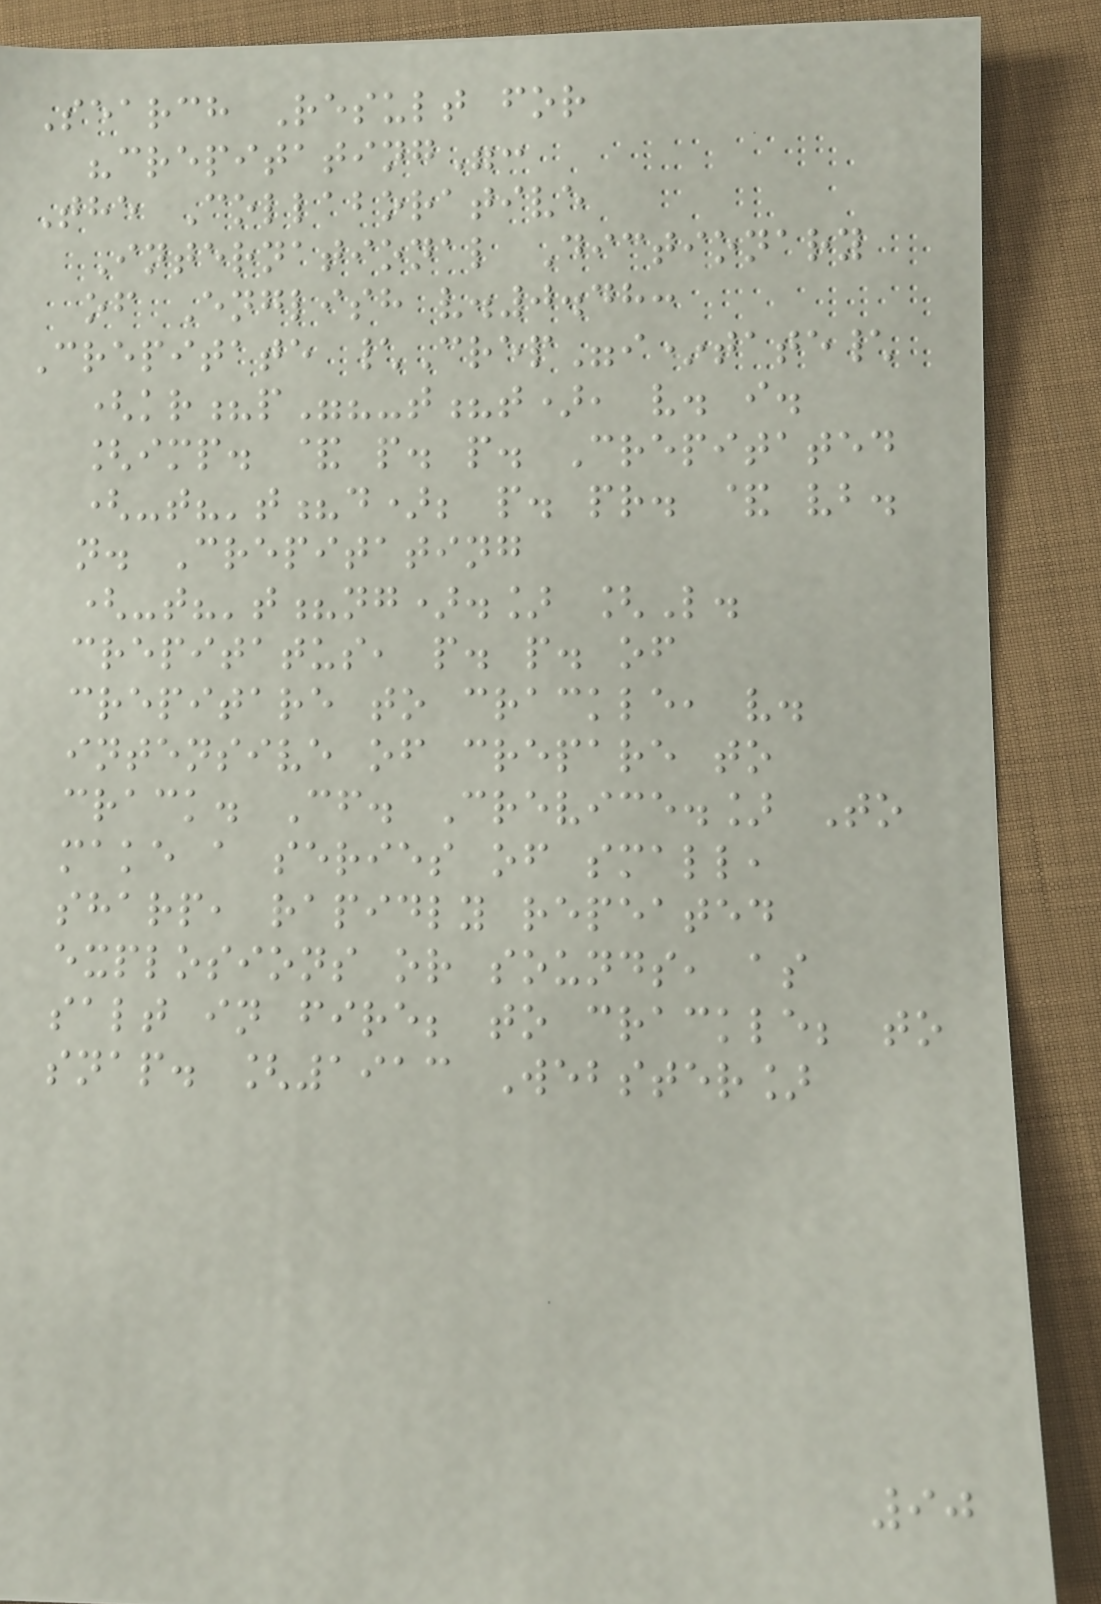Search Result for
"crepitating":
The Collaborative
International Dictionary
of English v.0.48:
Crepitate \Crep"i*tate\
(kr?p"?-t?t), v. i.
[imp. & p. p. Crepitated
(-t?'t?d); p. pr. & vb.
n. Crepitating
(-t?'t?ng).] [L.
crepitatus, p. p. of
crepitare to crackle, v.
intensive of crepare to
crack. Cf. Crevice.] To
make a series of small,
sharp, rapidly repeated
explosions or sounds, as
salt in fire; to crackle; to
snap. [1913 Webster]
90
